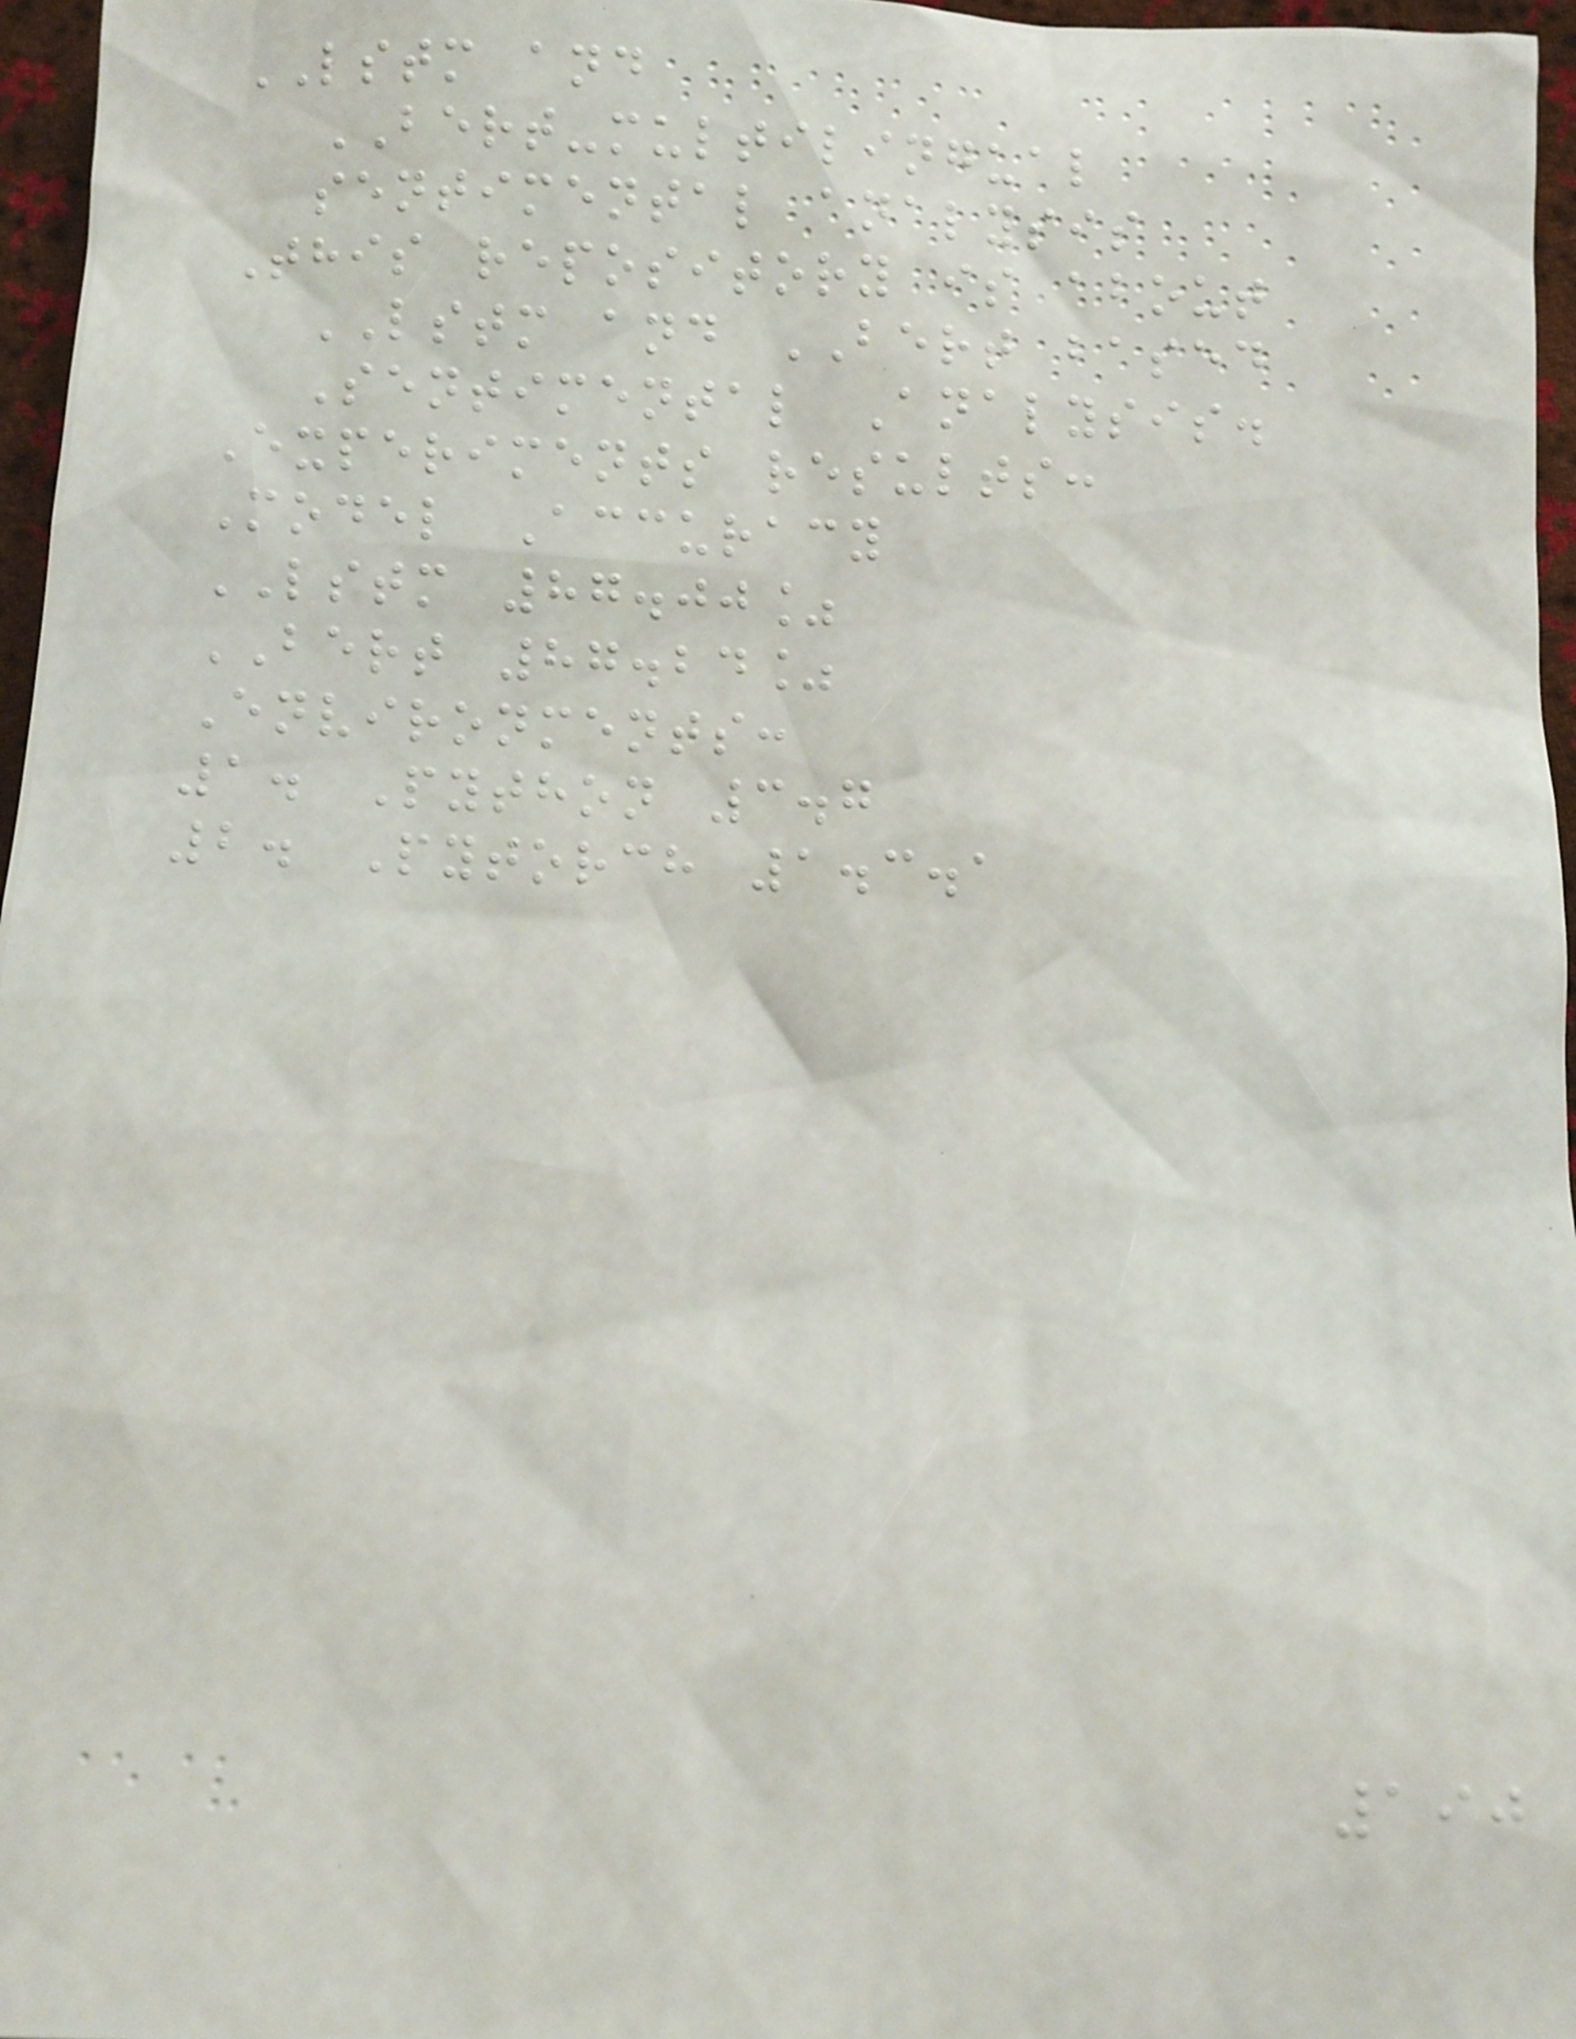LSTM and
BERT-multilingual
sentimental analysis
This repository is about
LSTM and BERT based
Sentimental Analysis.
Experiments results:
Model Accuracy
LSTM 87.00%
BERT 87.24%
Environments:
1. Python 3.7
2. Pytorch 1.3.1
190
